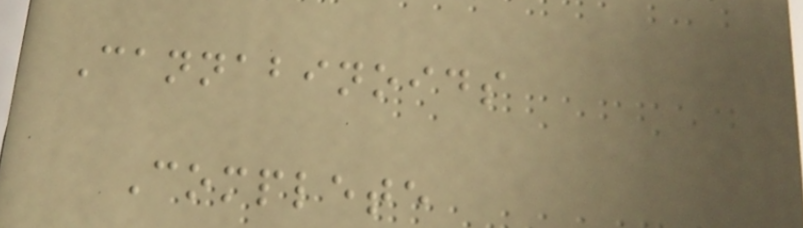Cannabinoids
Complete
